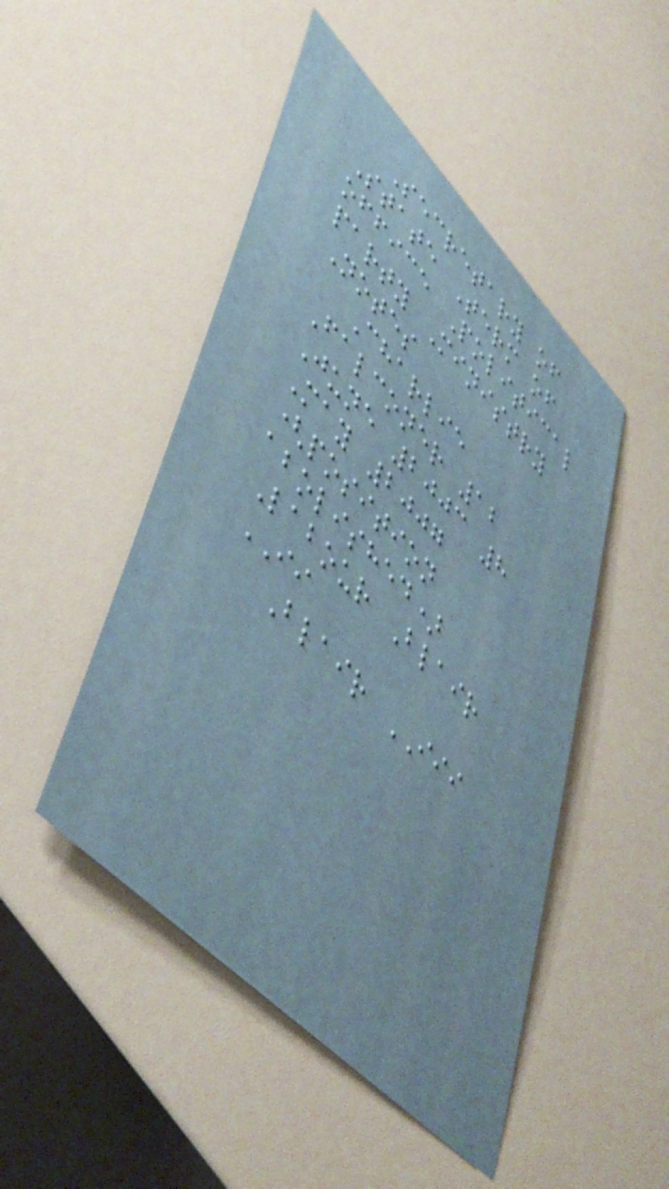Secretary of
State Term of
office Political
party Ministry
Notes
Charlie
Falconer 12
June 2003 8
May 2007
(position
abolished)
Labour Blair
II
Blair III
